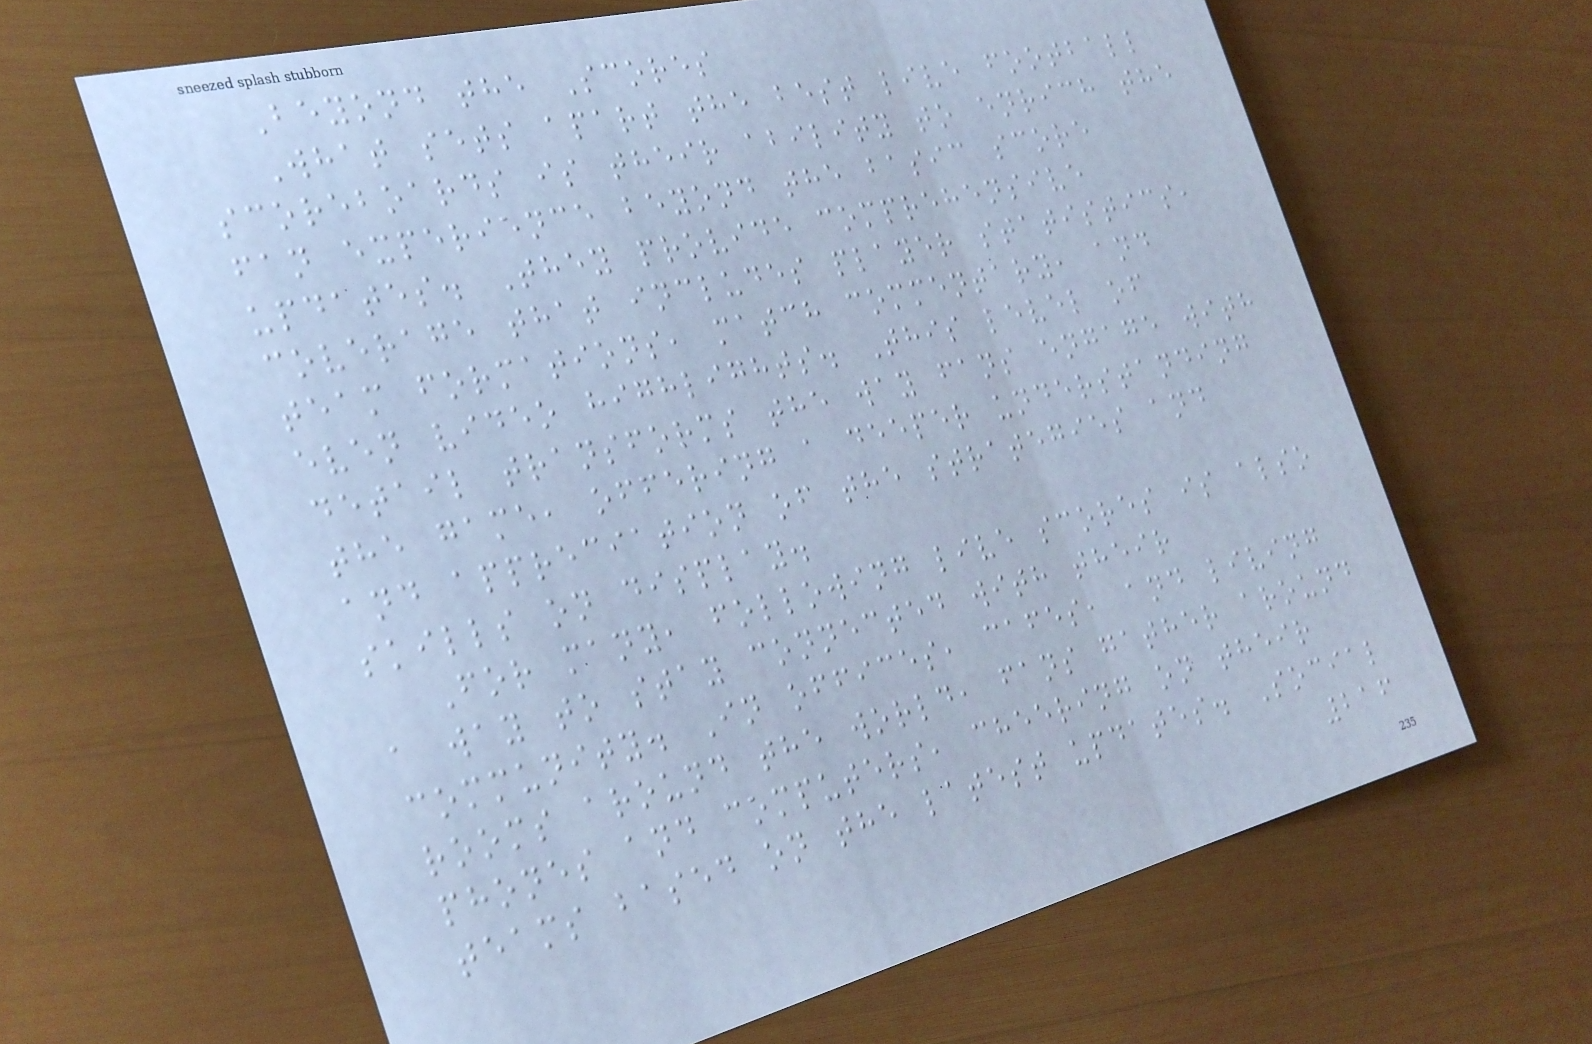Beyond the Scores
What sets apart the best live football
scoreboards is their ability to enrich the
fan experience beyond the basic score
updates. They provide comprehensive
coverage that includes player statistics,
team formations, match commentary, and
even video highlights. This level of
detail transforms the way fans engage with
the game, offering a deeper understanding
and appreciation of the strategies and
skills on display.
For many, following live scores is also
a way to stay connected with their
community. In offices, cafes, and living
rooms around the world, fans gather around
phones and computers, cheering on their
teams based on the latest updates. Social
216
